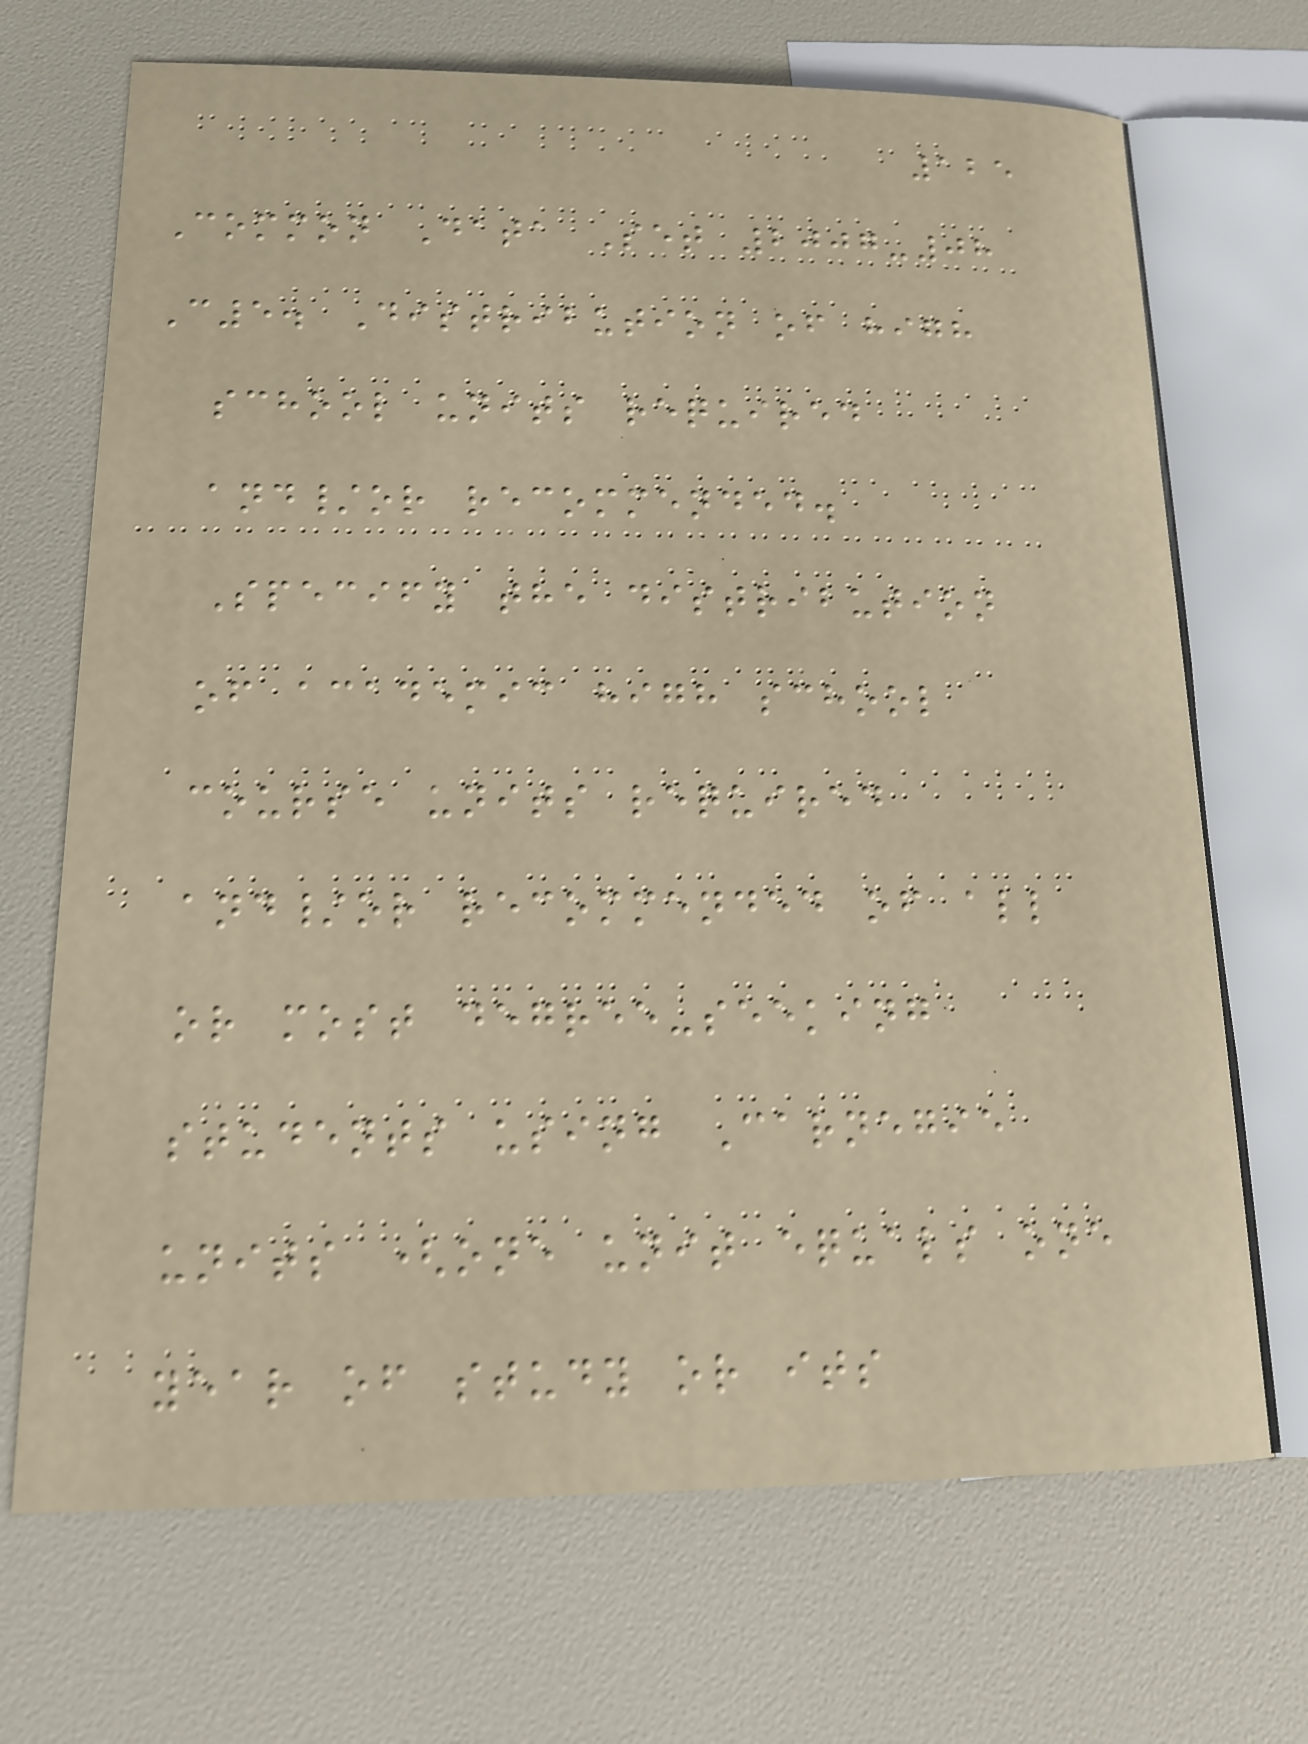125
Common Data Set 2007-08
C5. Distribution of high
school units required
and/or recommended.
Specify the distribution
of academic high school
course units required
and/or recommended of all
or most degree-seeking
students using Carnegie
units (one unit equals one
year of study or its
